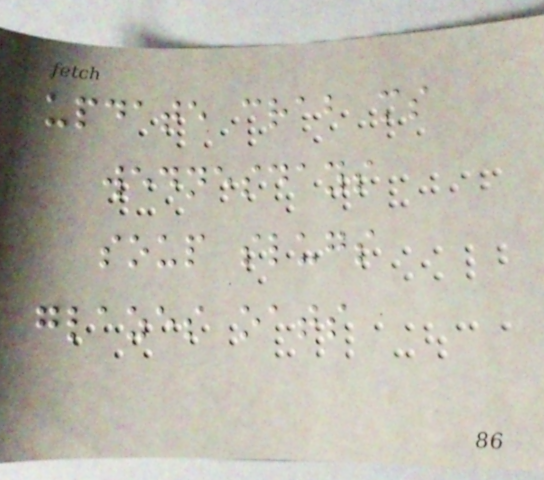update crab ms
wednesdays
soup slugs
glazes oats
